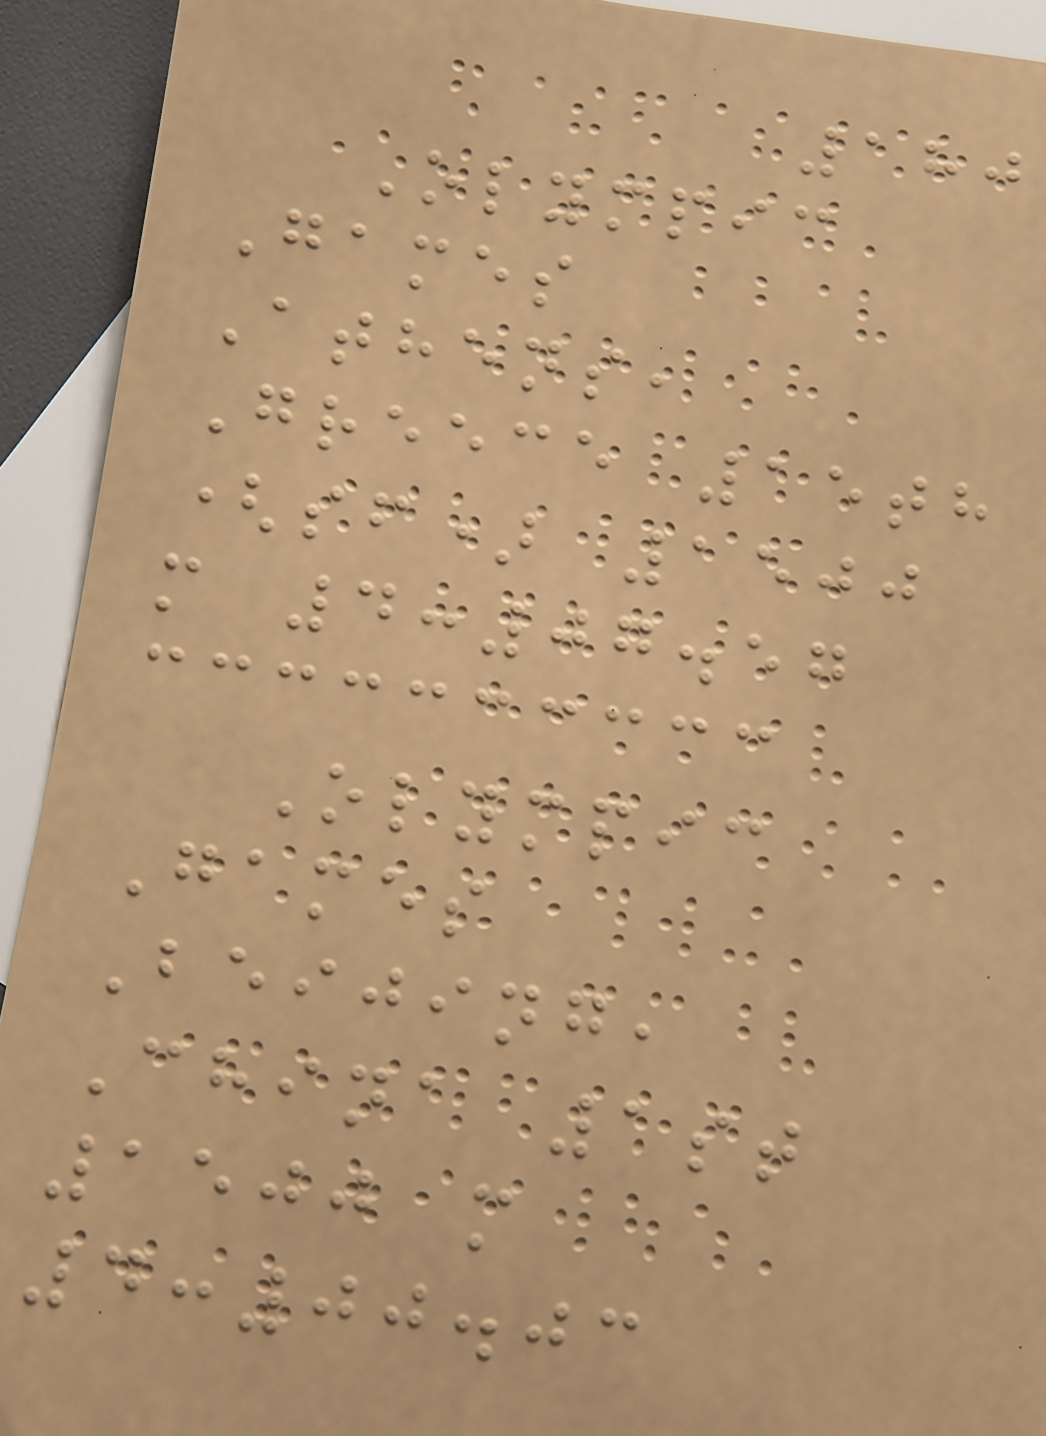180
Olympic
Games
Athens,
Greece 15th
(sf) 1500
m 4:07.57
Olympic
Games
Beijing,
China 1st
1500 m
4:00.03
